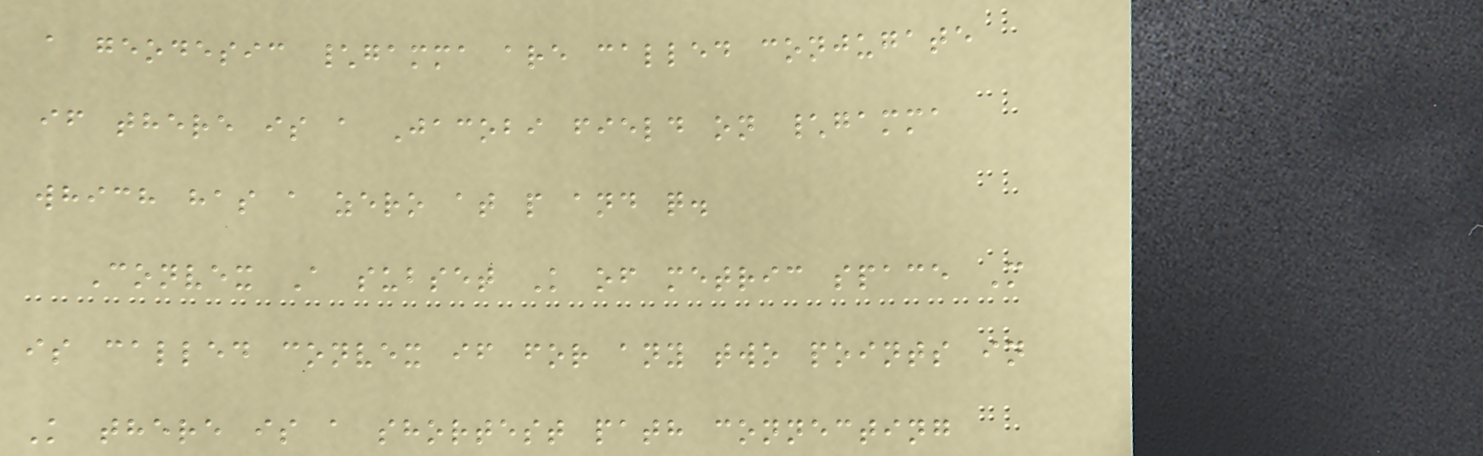a geodesic \gamma are called conjugate
if there is a Jacobi field on \gamma
which has a zero at p and q.
Convex A subset K of metric space M
is called convex if for any two points in
K there is a shortest path connecting
